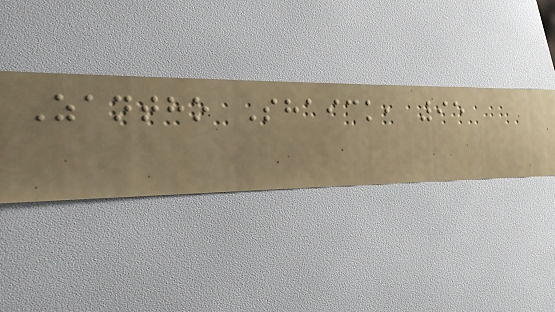Zantho Shaick, 95
